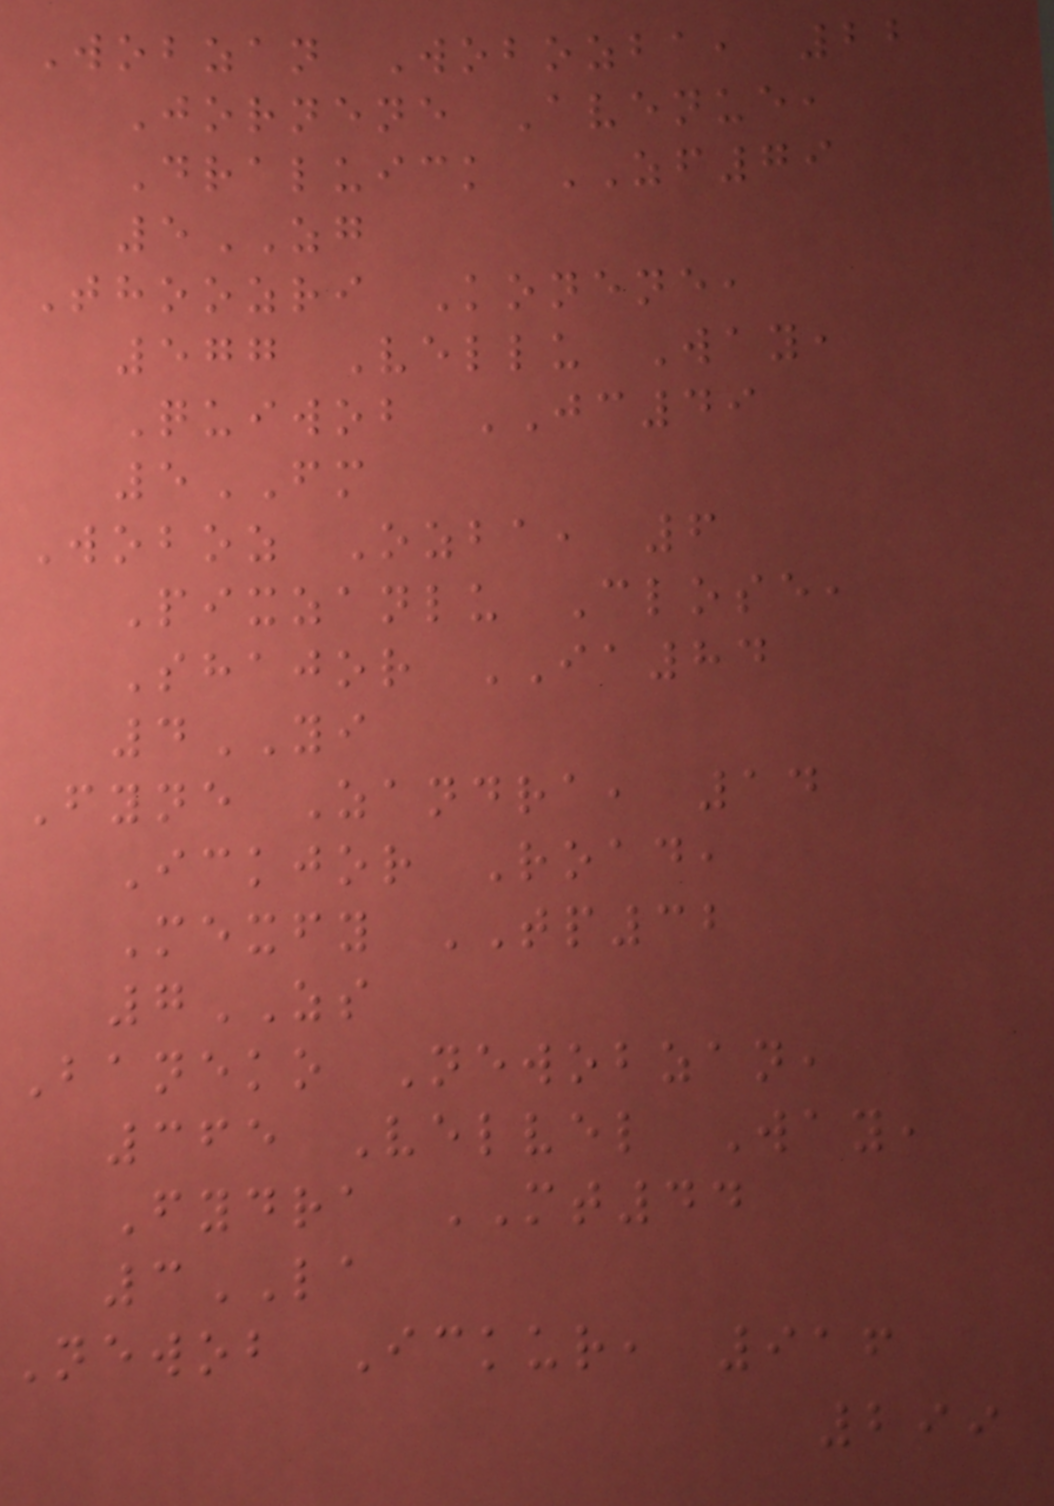Wobzan Wobozba, 22
Jornene Avenue,
Draluick ZF79
5ZG
Thoozri Konene,
577 Vellu Way,
Quiwob JC49
5FM
Woboz Ozba, 6
Pixzanlu Close,
Shajor IA84
4YI
Fyne Zandra, 14
Ickjor Road,
Mexfy TP32
7ZS
Baneko Newobzan,
365 Velvel Way,
Fydra MT44
3LA
Newob Ickur, 916
299
